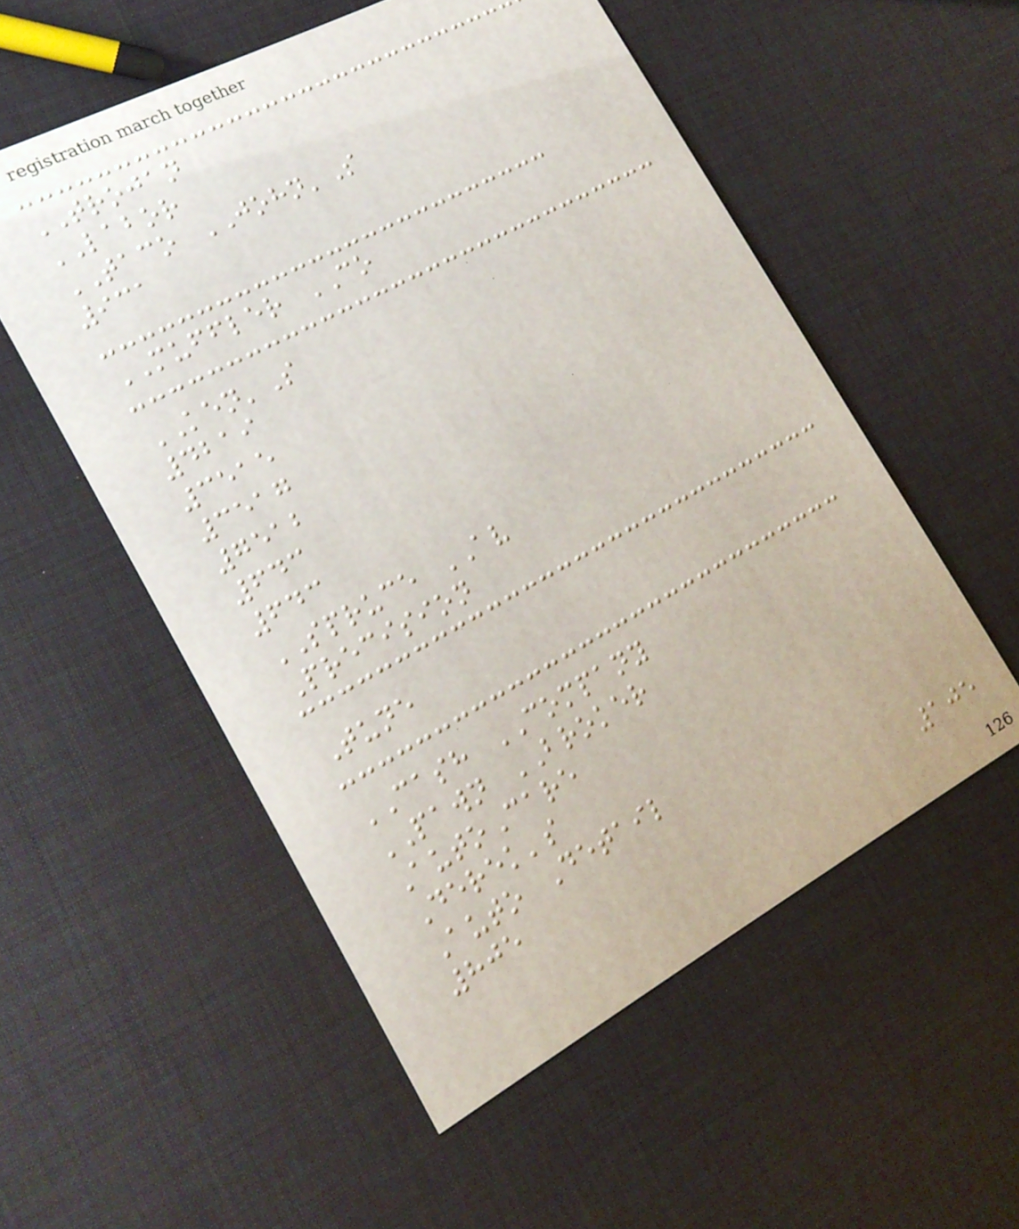TROJAN
LABOR
TACO JOHN'S
931
MUFFLER CO
KEN'S
4219
3515
3517
7512
643
643
SPRUCE AV
Precision
Tune
CASH COMPANY
PAWN BROKER
AutoCare
Derek's
Auto Detail
805
105
